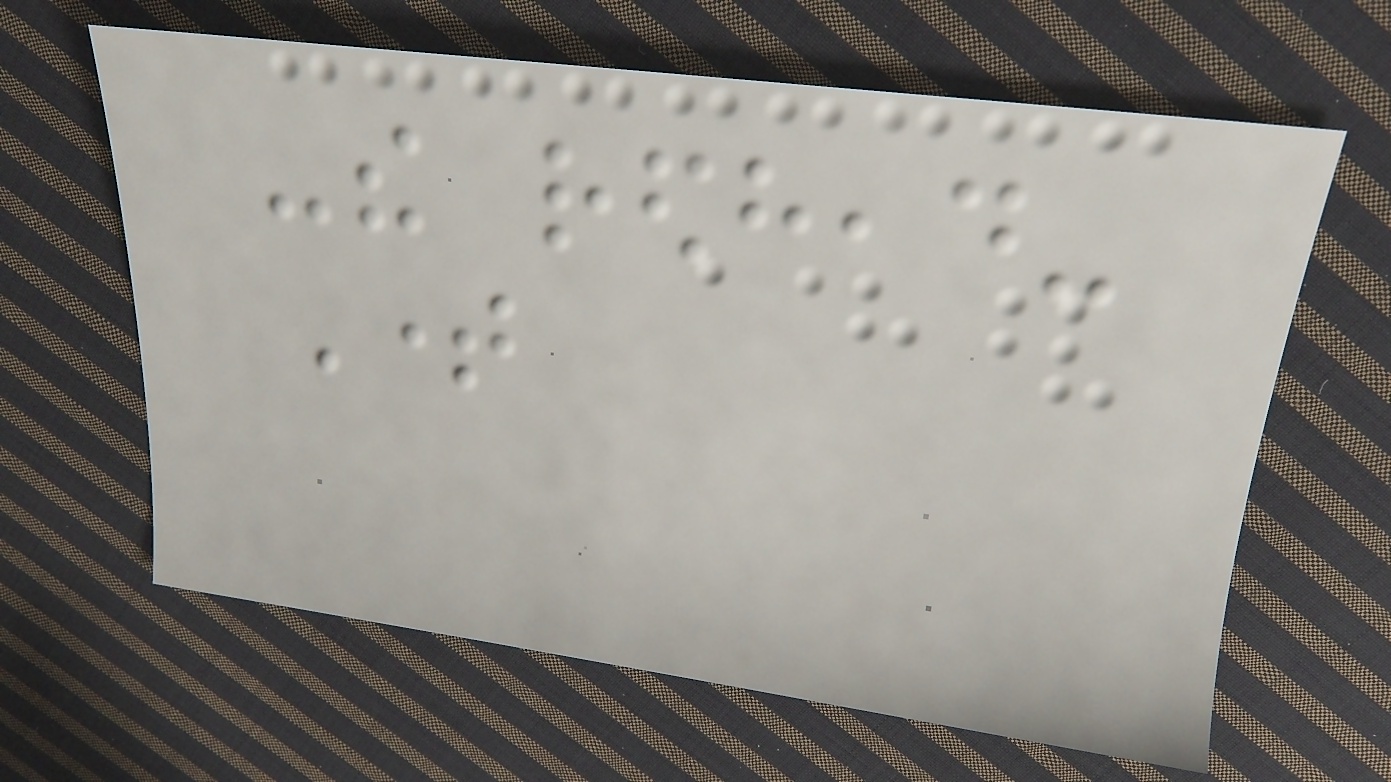-the redhead-
Time
